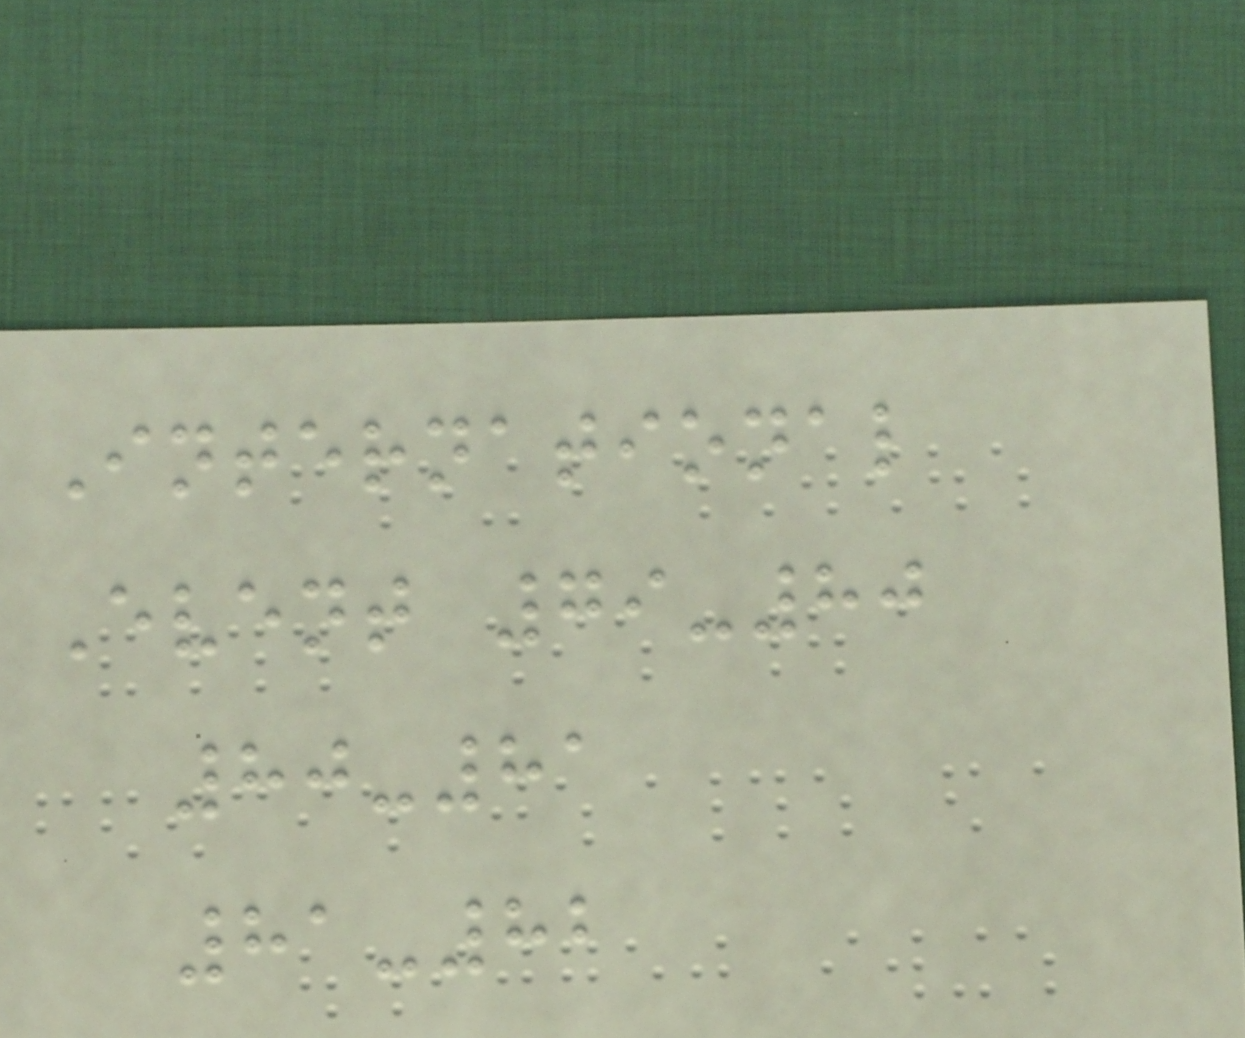International
Event 79-80
80-81
81-82
